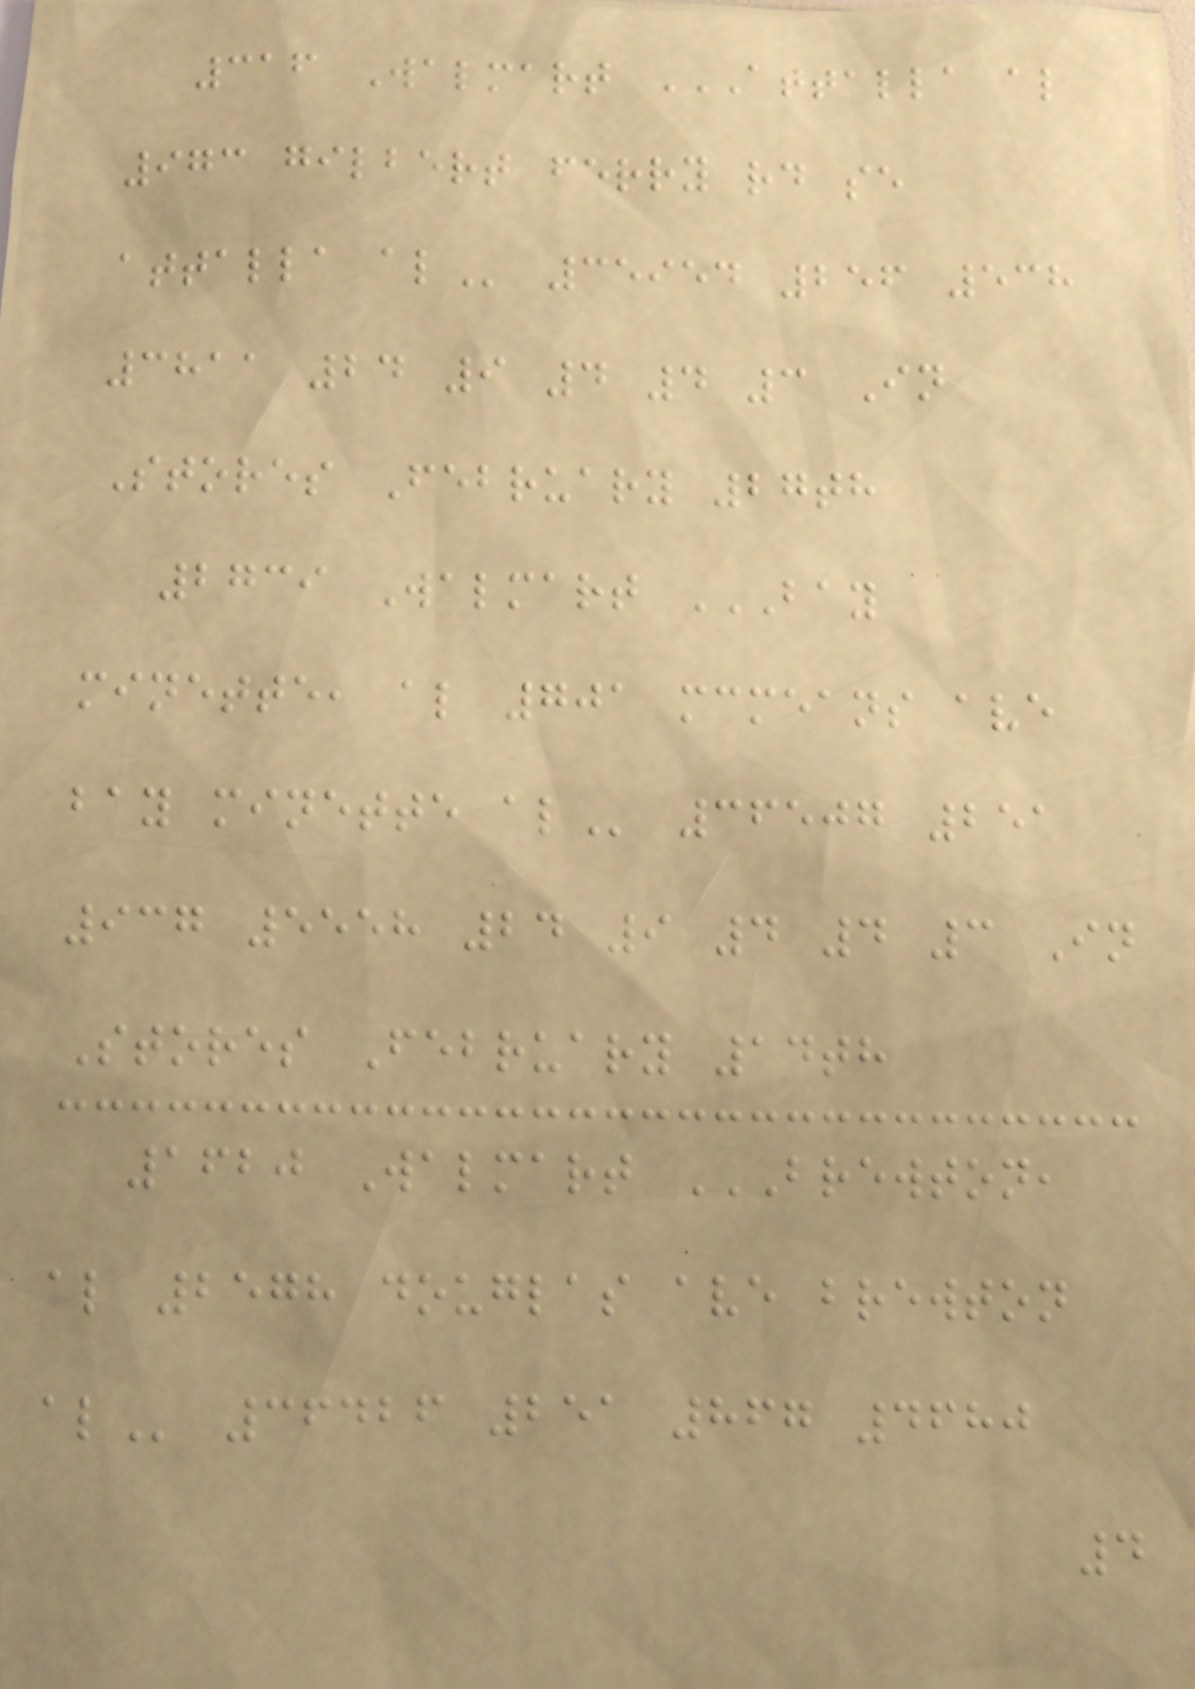316 Walmart ATTALLA AL
973 GILBERT FERRY RD SE
ATTALLA AL 35954 256 538
3811 24 9 4 4 3 In
Stores February 27th
2739 Walmart BAY
MINETTE, AL 701 MCMEANS AVE
BAY MINETTE AL 36507 251
937 5558 24 9 4 4 3 In
Stores February 14th
1620 Walmart BREWTON,
AL 2578 DOUGLAS AVE BREWTON
AL 36426 251 867 4680
4
